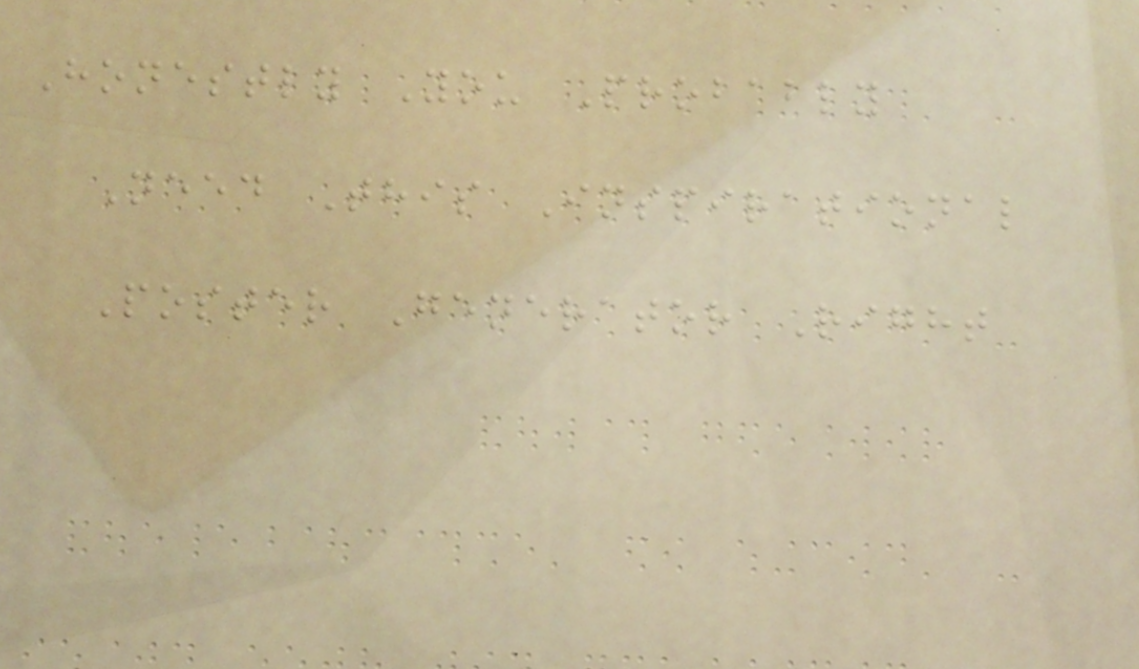Honestly You Probably
Need This Inspirational
Poster Generator Right
